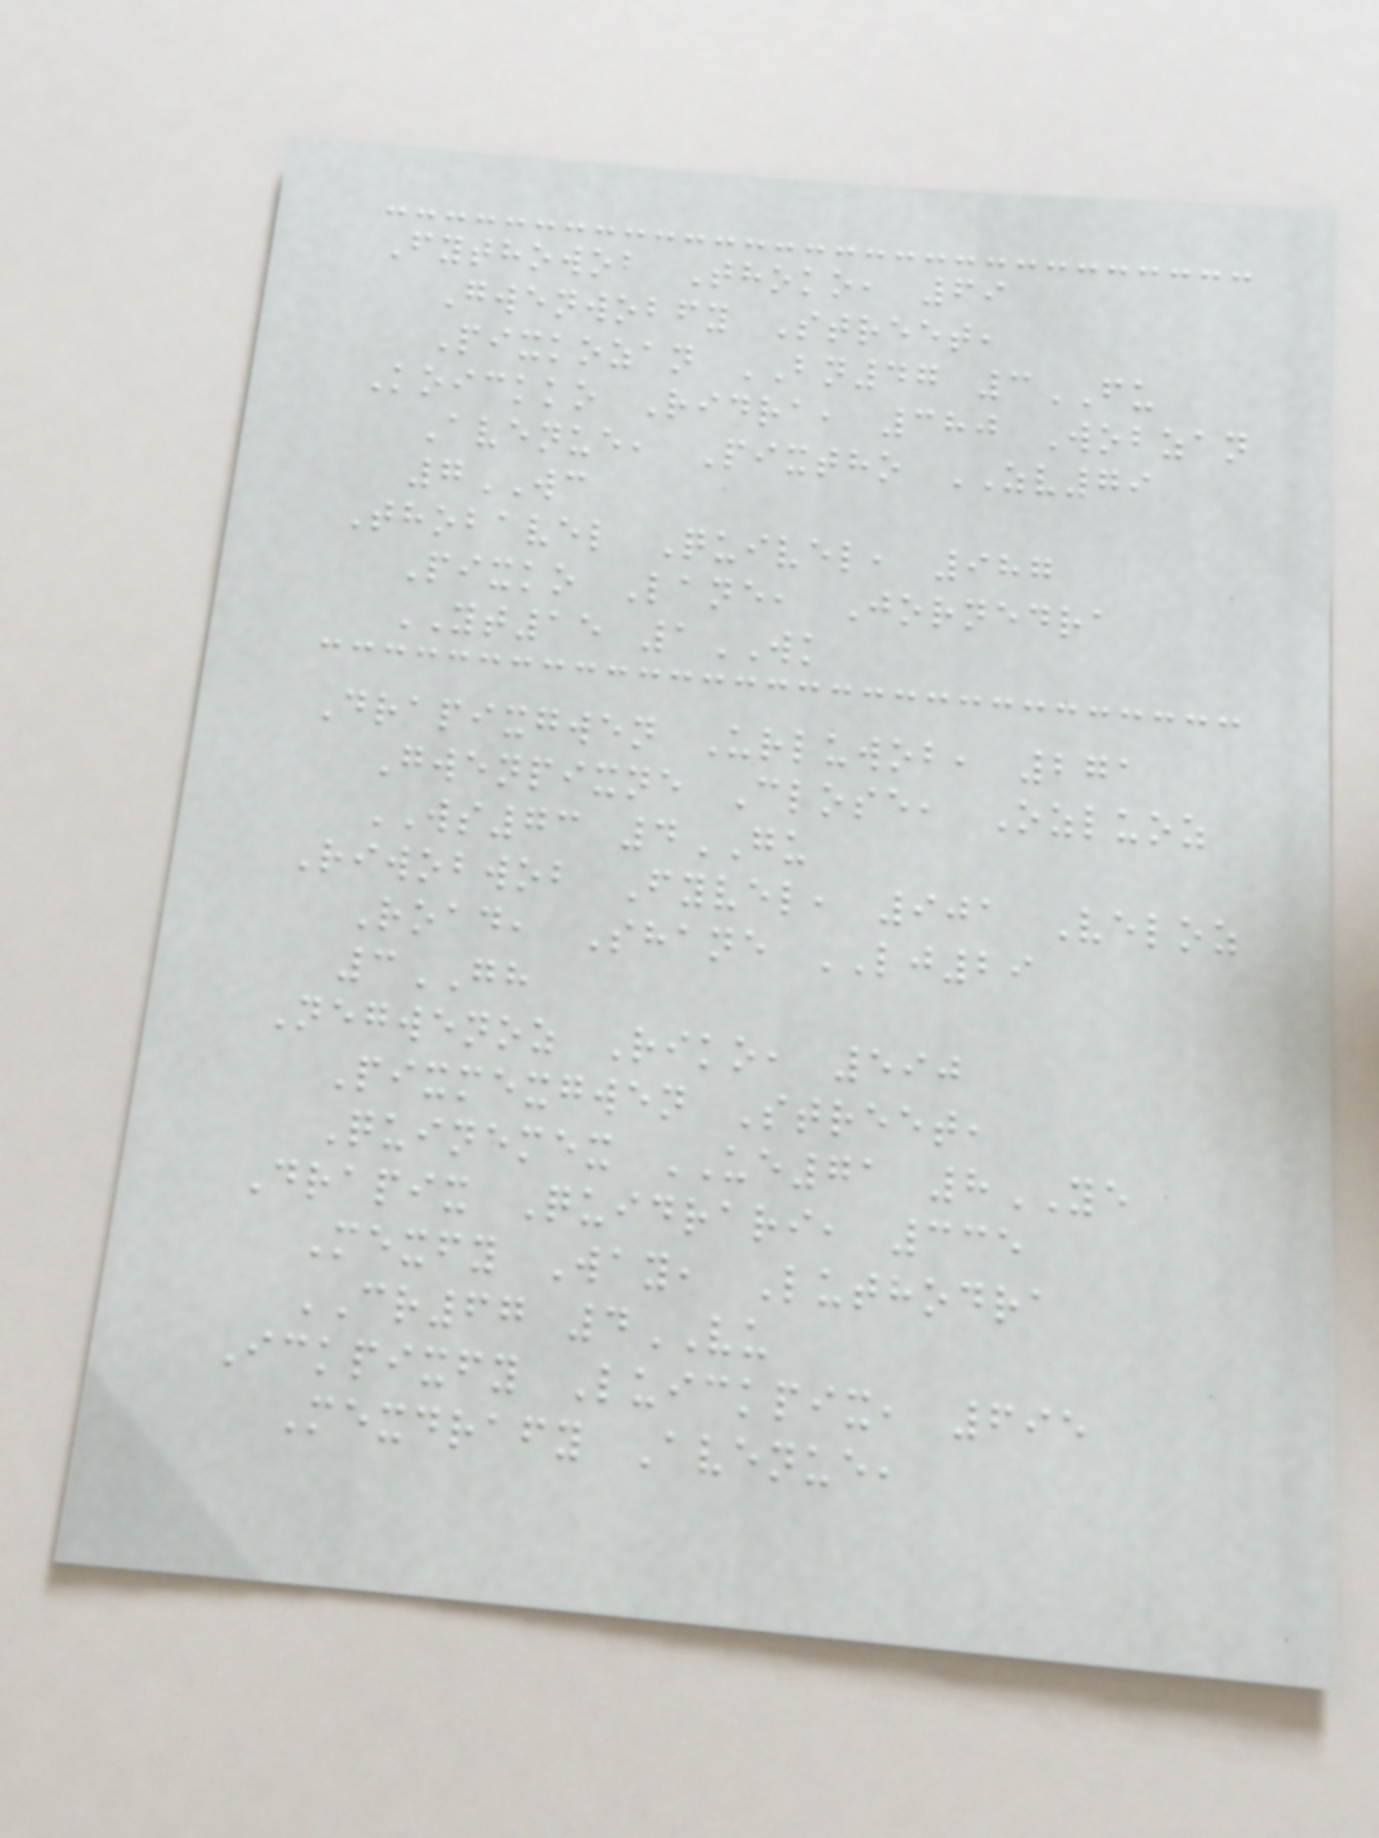Fythowob Thoko, 69
Gwenwobfy Street,
Pixkozan BN47 3FU
Koickko Ridra, 380 Wobzan
Avenue, Pixtho ZV79
7WC
Thobavel Quivel, 987
Pixko Lane, Jornedra
YT15 1WK
Drapixgwen Urluwob, 271
Gwenpixne Close, Ozluoz
WS73 4GU
Riwobwob Fyvel, 901 Veloz
Road, Shane LJ29
3GH
Negwenoz Riko, 590
Pixmexgwen Street,
Quinemex UE71 8YE
Drapix Quidrari, 335
Mexfy Way, Luthodra
CR67 4VU
Ickpixfy Luickpix, 695
Mexdrafy Avenue,
